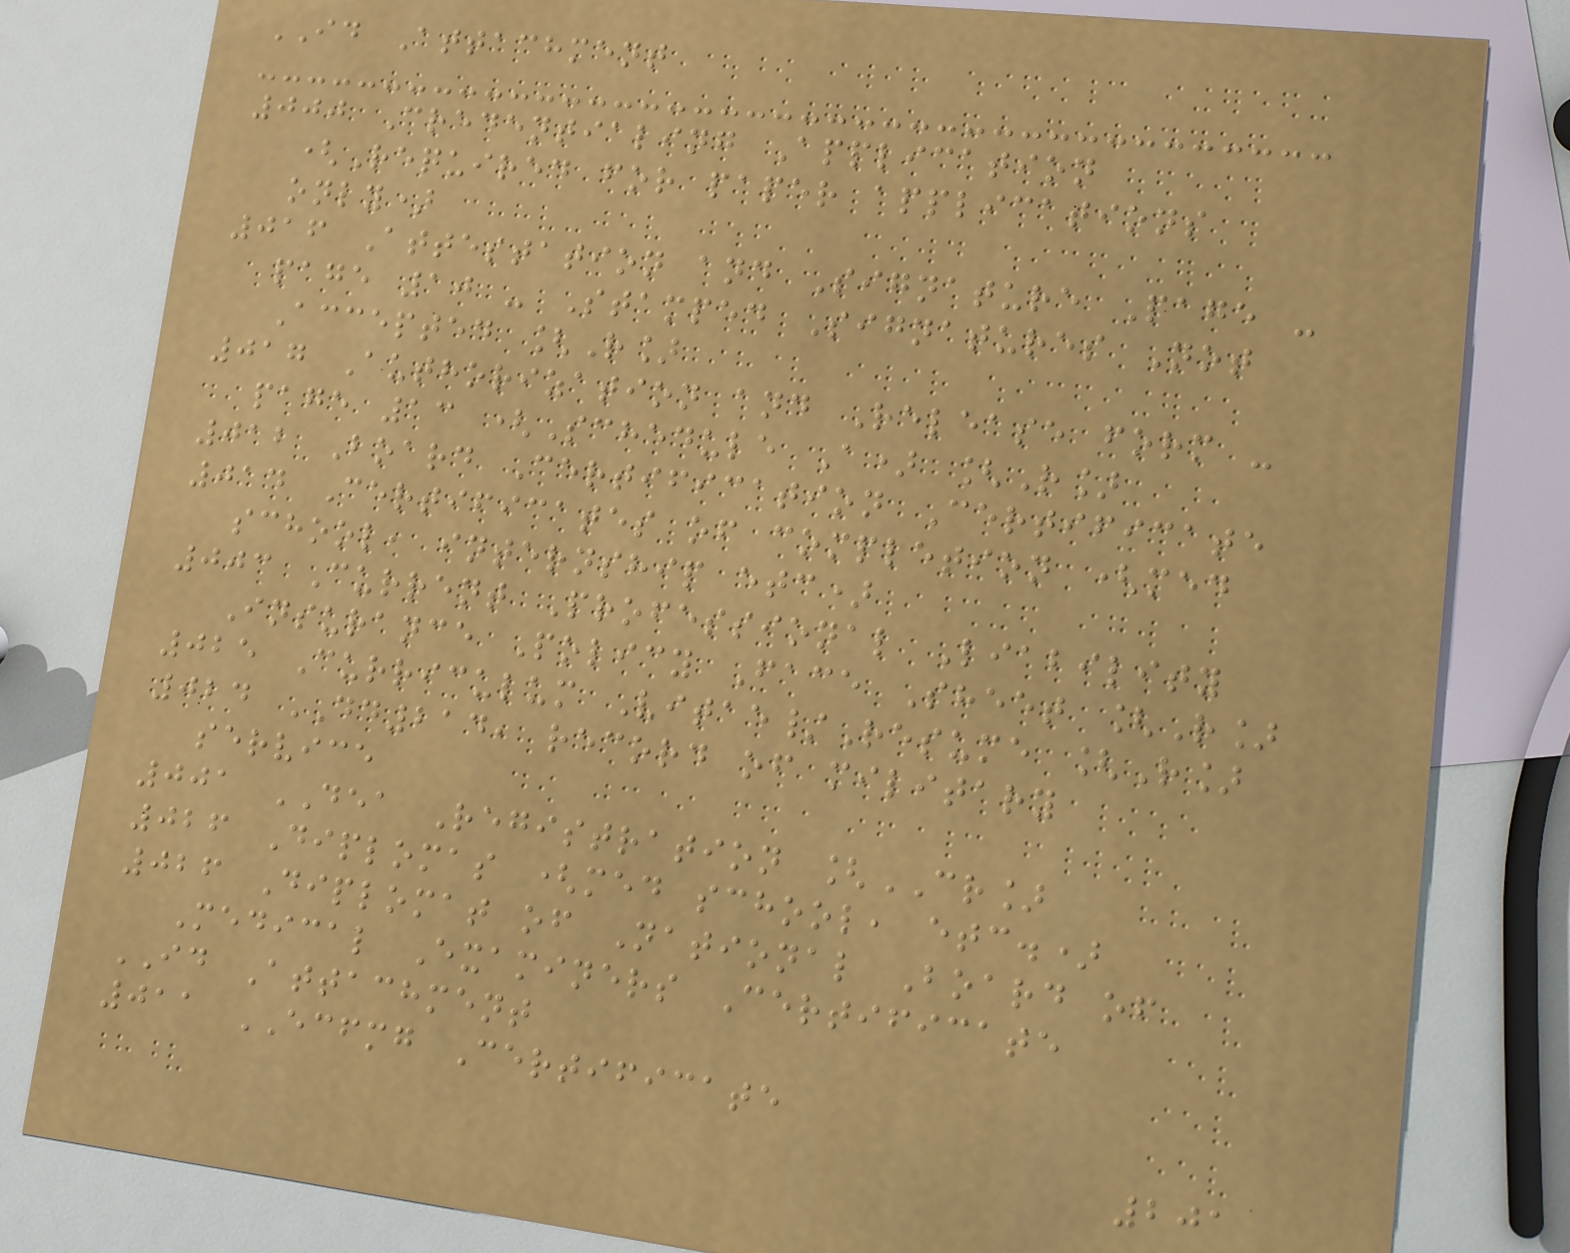ID Attachment
000 Credentialing Application
(Required for paper applications
only)
016 Attestation and Signature Page -
page 10 - Stamped Signatures Not
Accepted [R]
017 Authorization and Release form -
page 13 (Schedule A) [R]
012 Board Certification Certificate
014 Certificates of completion (med
school, internship etc)
003 Current Professional Liability
Insurance Policy Face Sheet [R]
025 Curriculum Vitae/Resume [R]
024 DD214, record of military
service
001 DEA Registration [CR]
026 Diplomas (med school, etc.)
026 Diplomat of National Board of
Medical Examiners Certificate
ID Attachment
011 ECFMG Certificate
201
